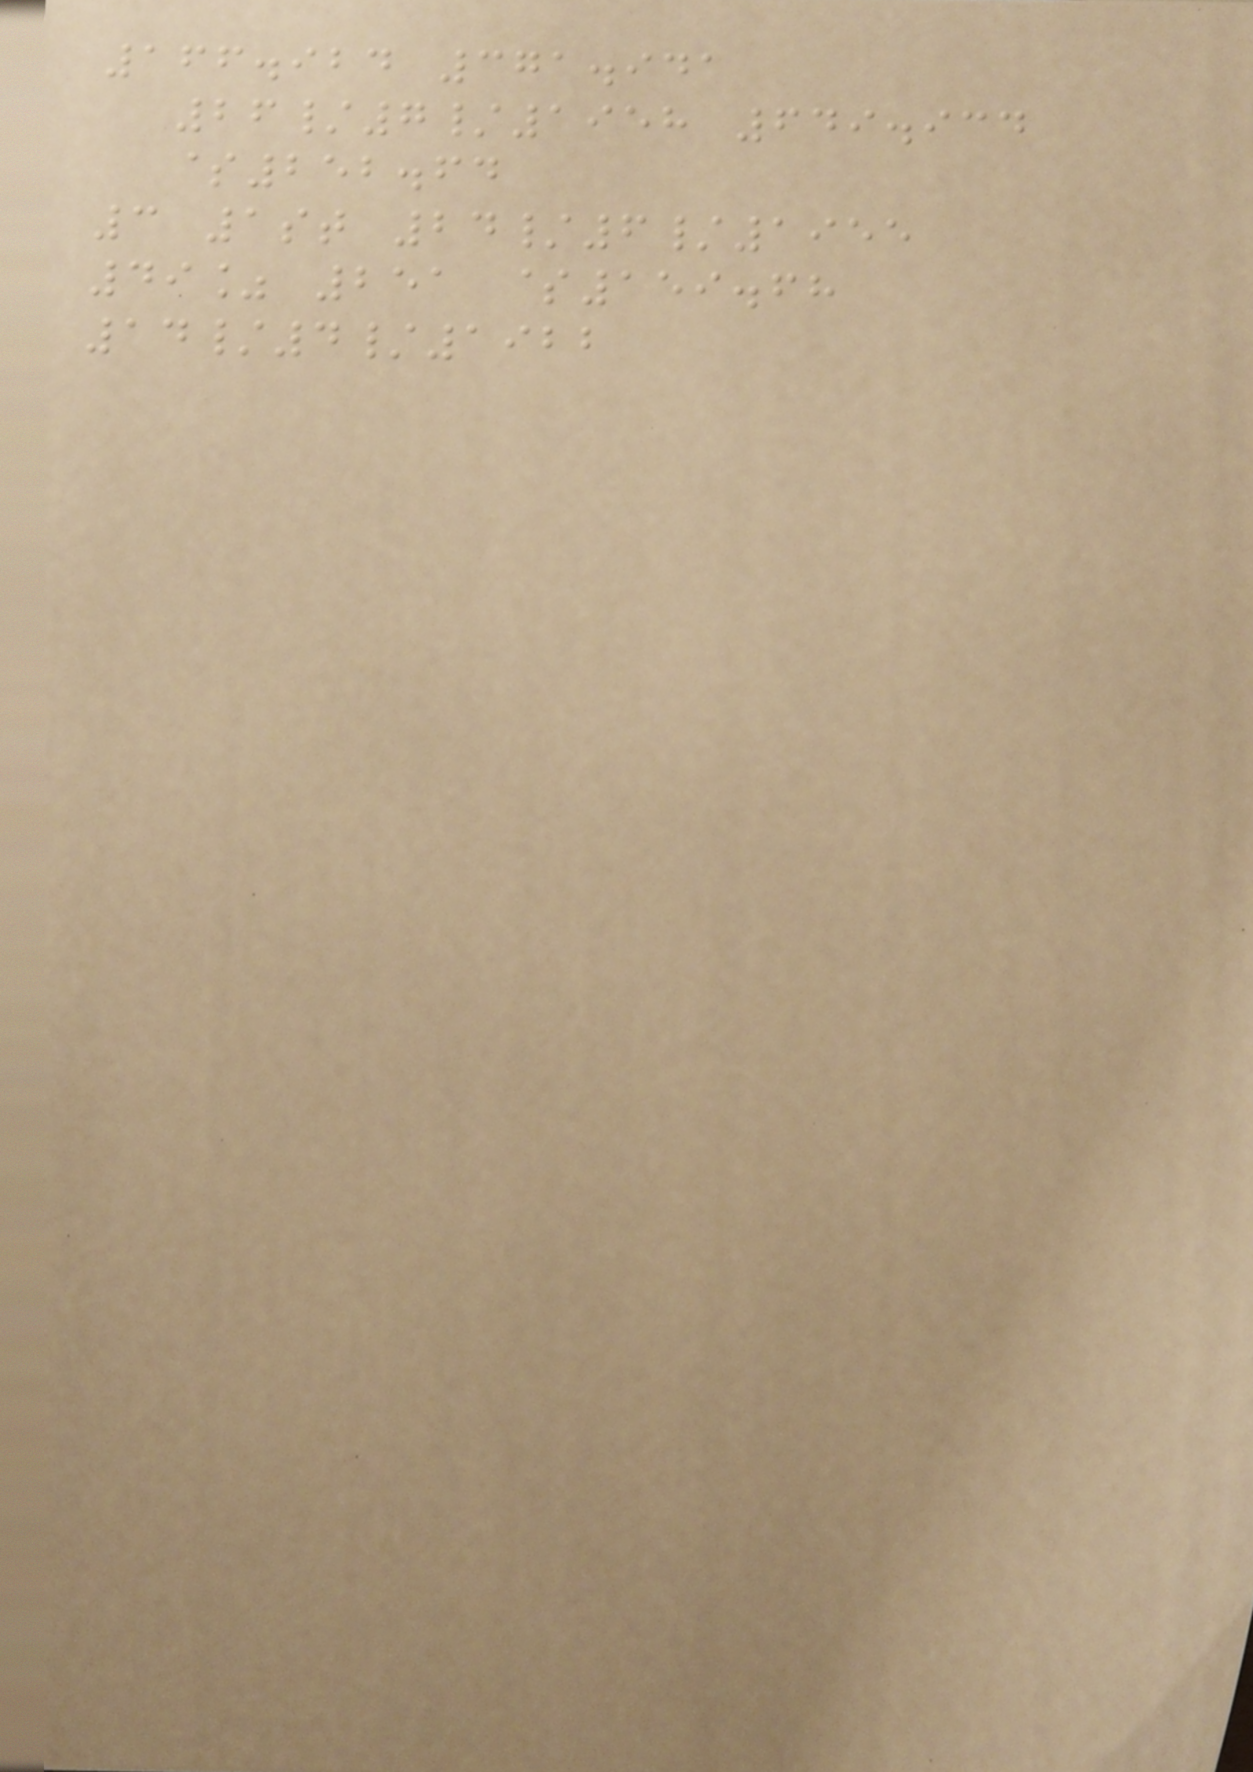166.924 371.941
26/7/1958 649.934
$252.64
3 1st 24/6/1955
49% 251 $159.68
14/4/1922
